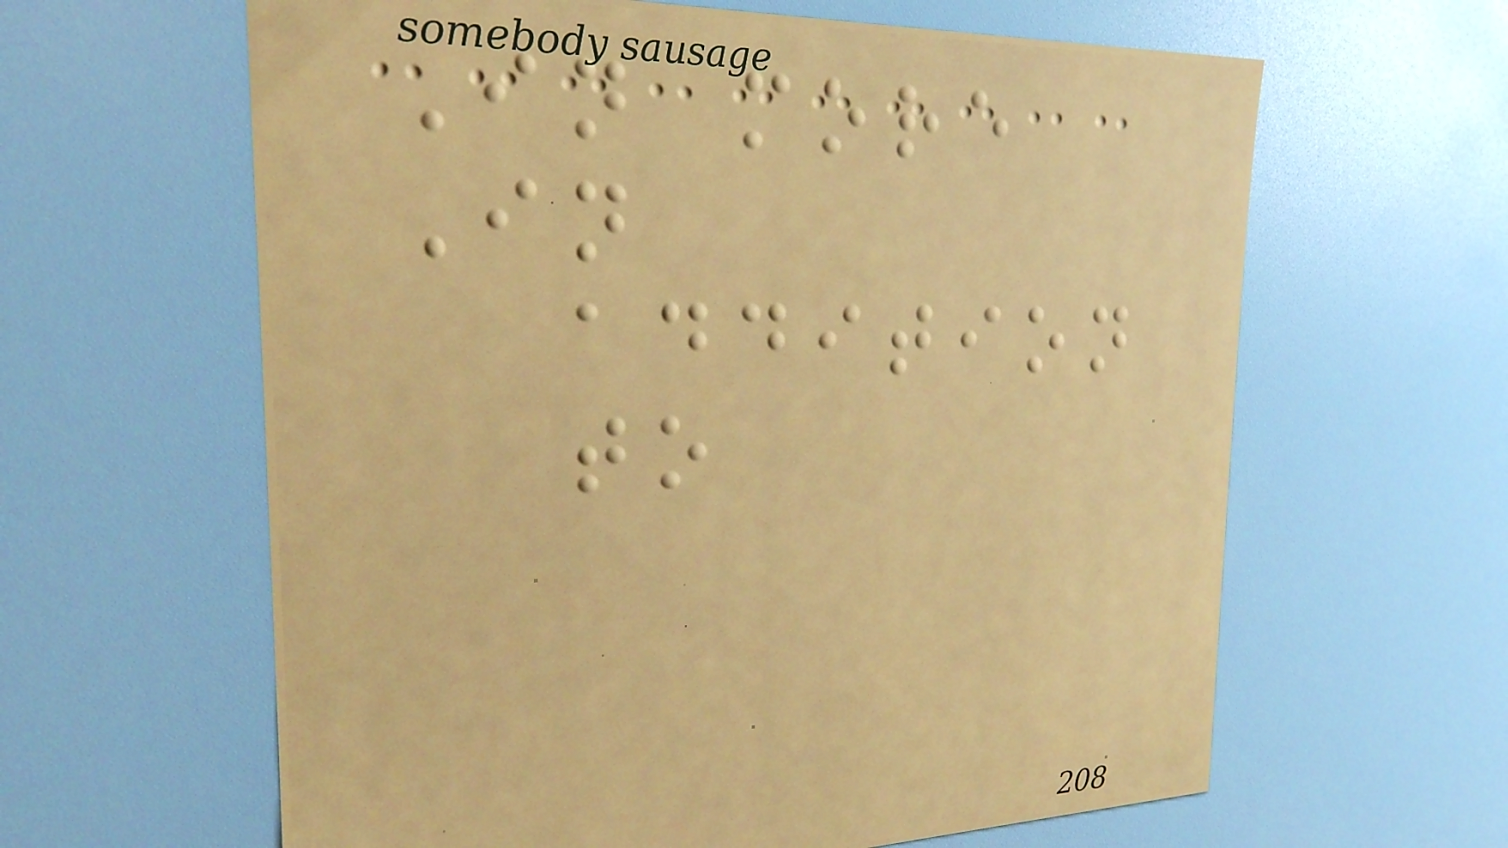In more
In
addition
to
